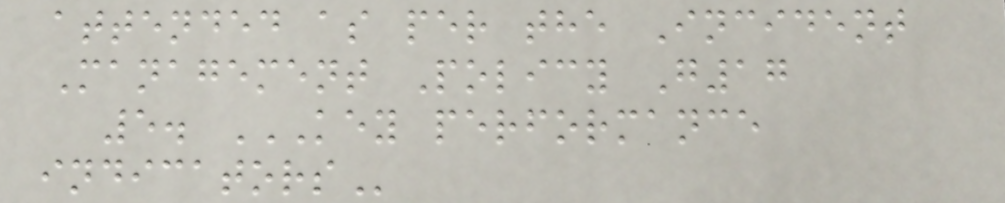attended as per the Incident
Management Policy G17
5. KEY PERFORMANCE
INDICATORS
